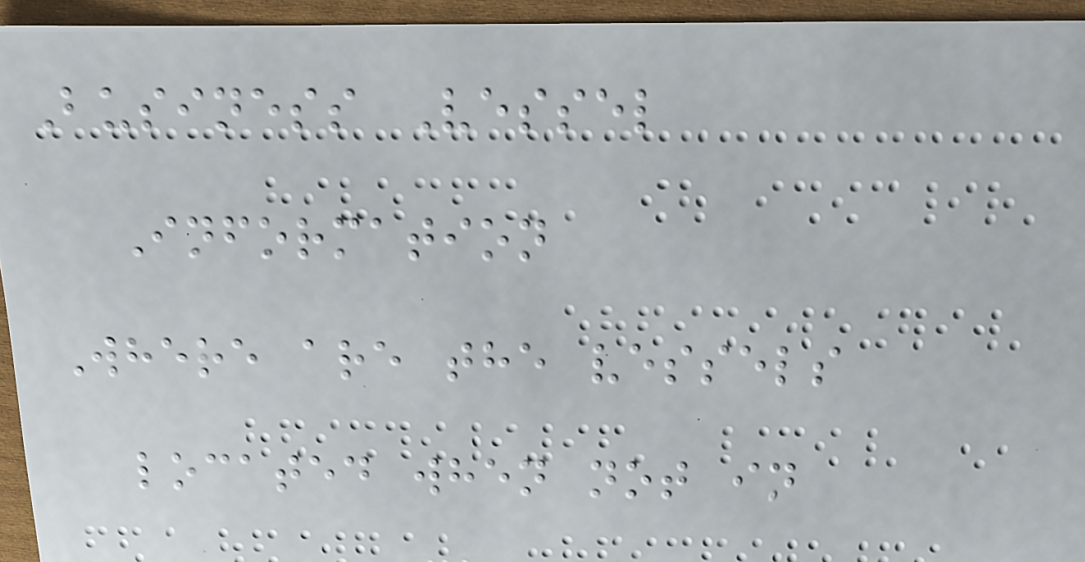Business Vessel
Information
Where are the vessels
located when not in
